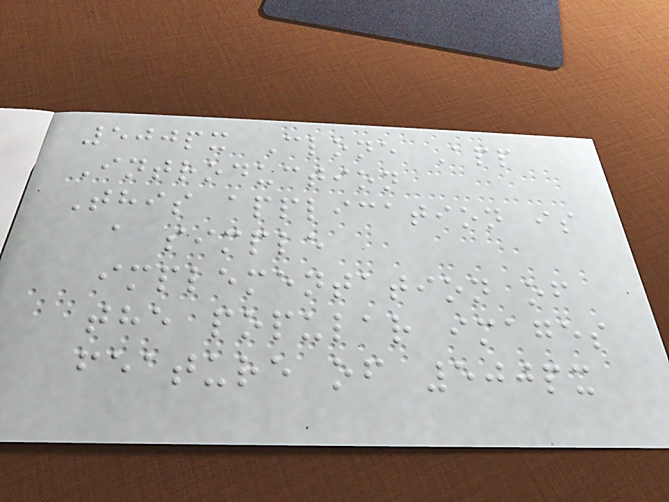500px Clone App
Introduction
This application is
a simple
implementation of
the popular images
feature of 500px
